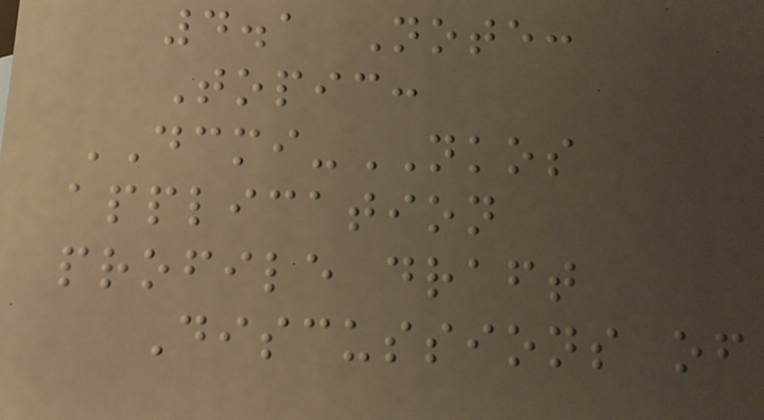4.1 Note:
Topic:
DCMI-NKOS
application
profile draft
Discussions of
